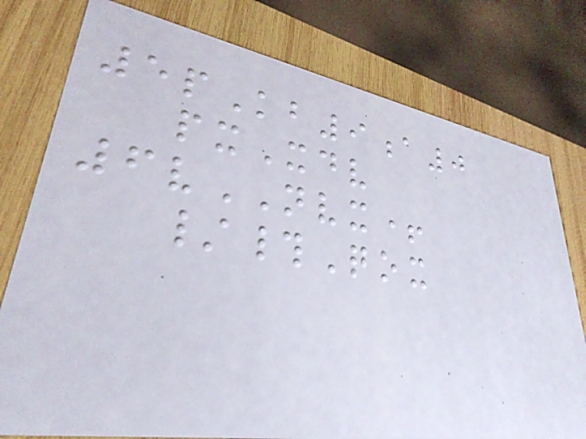5pKb9a0
pxXdv
6vNVX+
/#Qox
